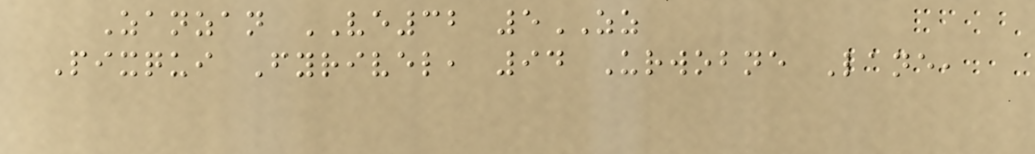Zanzan VE32 5ZZ
Pixqui Fyrivel, 94 Urwobne Lane,
